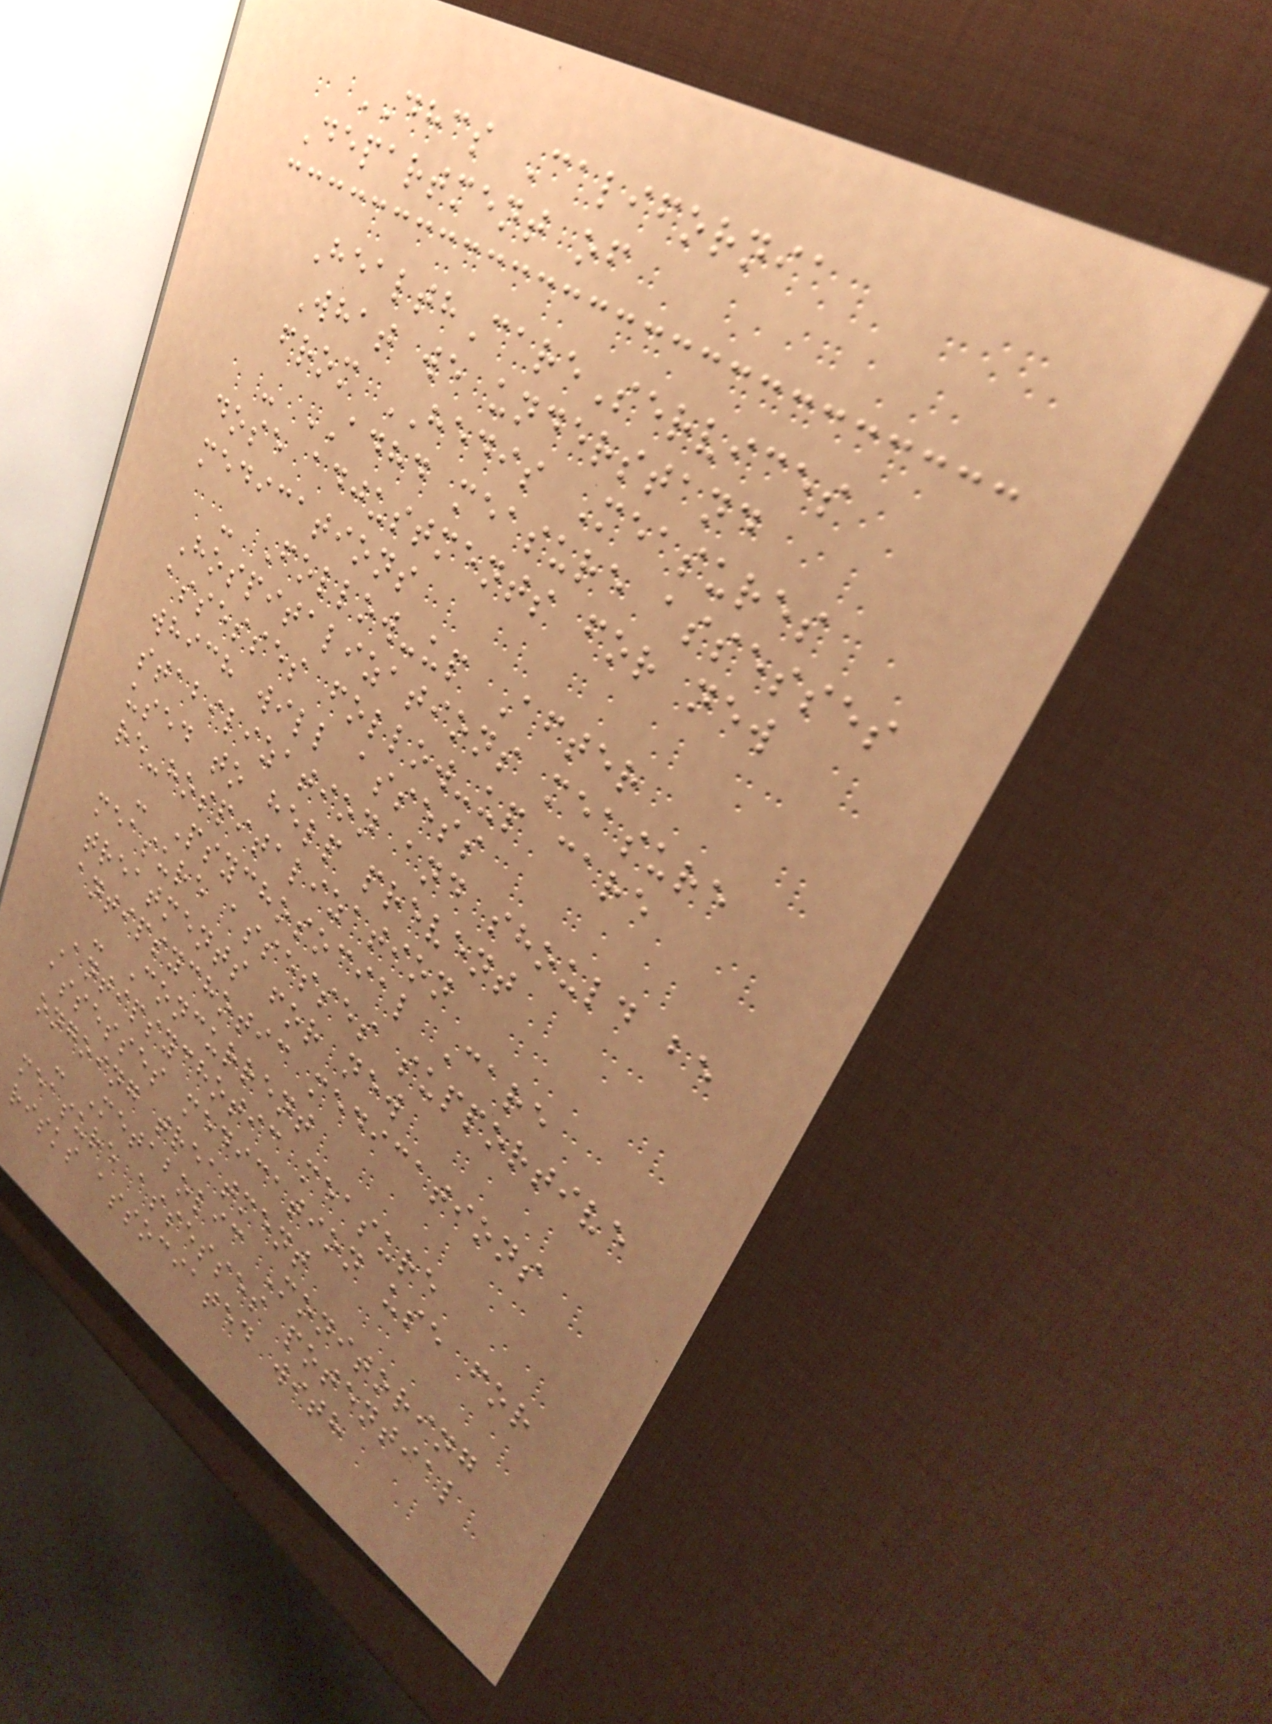DHCS California
Department of
HealthCareServices
What we understand
from HEDIS Measures
- ADHD measure assesses
dose adjustments for new
medications
- Follow-up After
Hospitalizations measure
assesses follow-up care
which will assess
stabilization and should be
used to help prevent
re-hospitalization
- Psychosocial Care
measure assesses supportive
treatments for new
antipsychotic medications
- Concurrent
Antipsychotic measure
assesses medication use for
ongoing treatment
- Metabolic Monitoring
measure assesses potential
risks associated with
